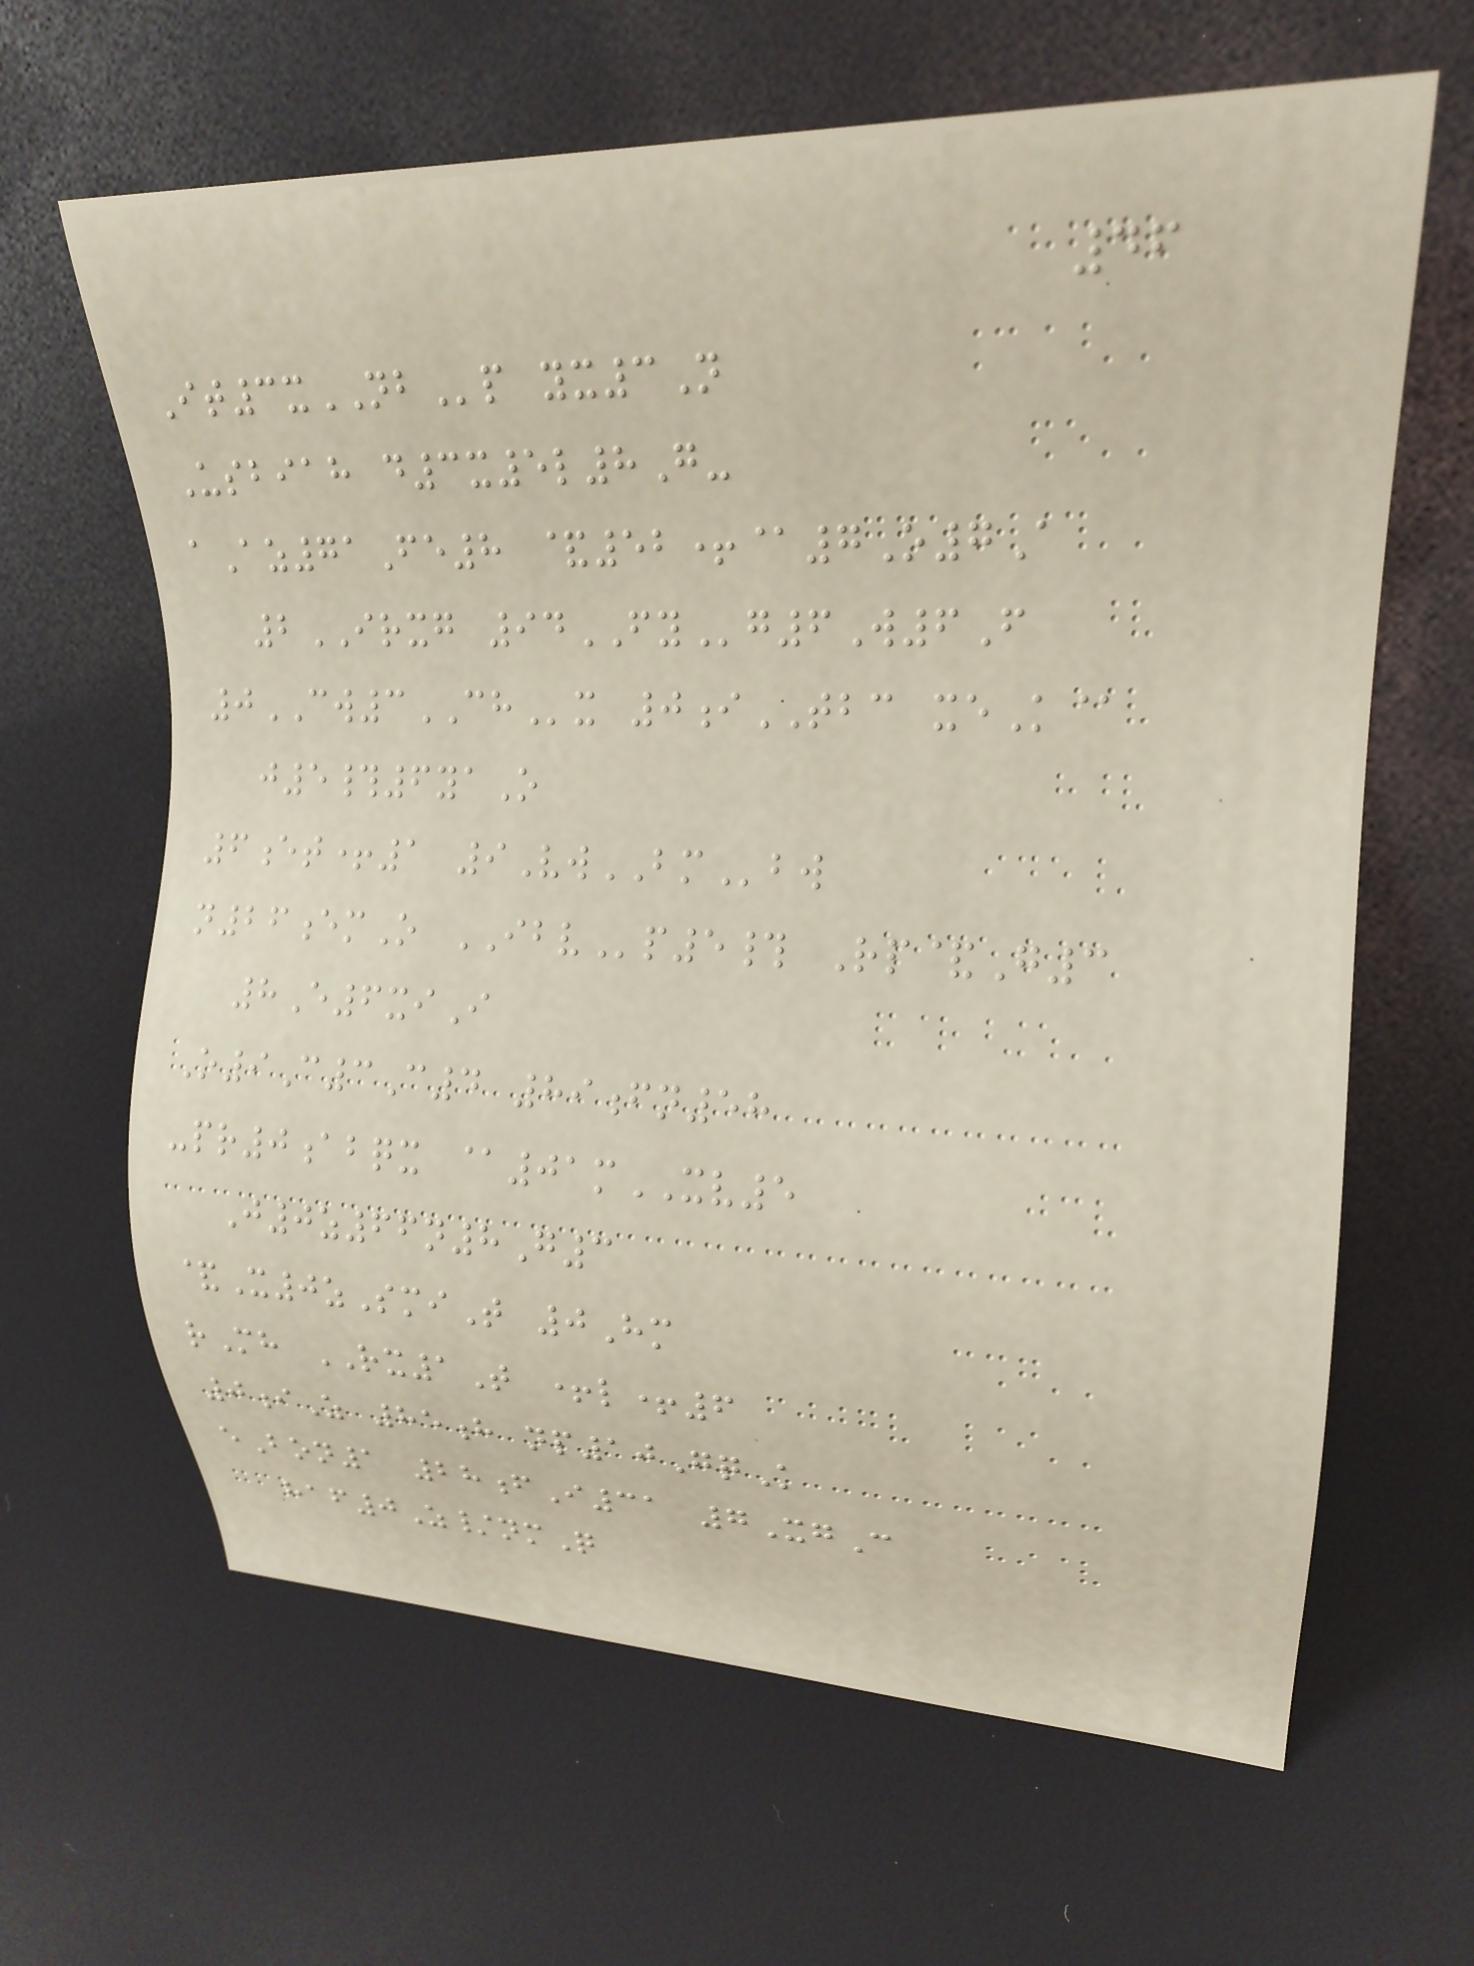46
It3xNBp yx3N
Usbiah d3x5l8G-
aAz71Fe8 &52+@7O7A
2IRXG 94FYg6W6F
0CW3CHx 0iTBC xeK@
j5#6yaO
6et+1 9VwBMbw
n26emO IBVp5# Rp&G3
8E6xiI
O9C3C4 89fn58
-pr0abqx @01mXV5
J0z66n8G3
&X0zSmiT 0Hm
rMh RX1T +l+6
0iZ 85h np10GqK
eBon1 28fI31 7XgC
haf0Z/nmQ
